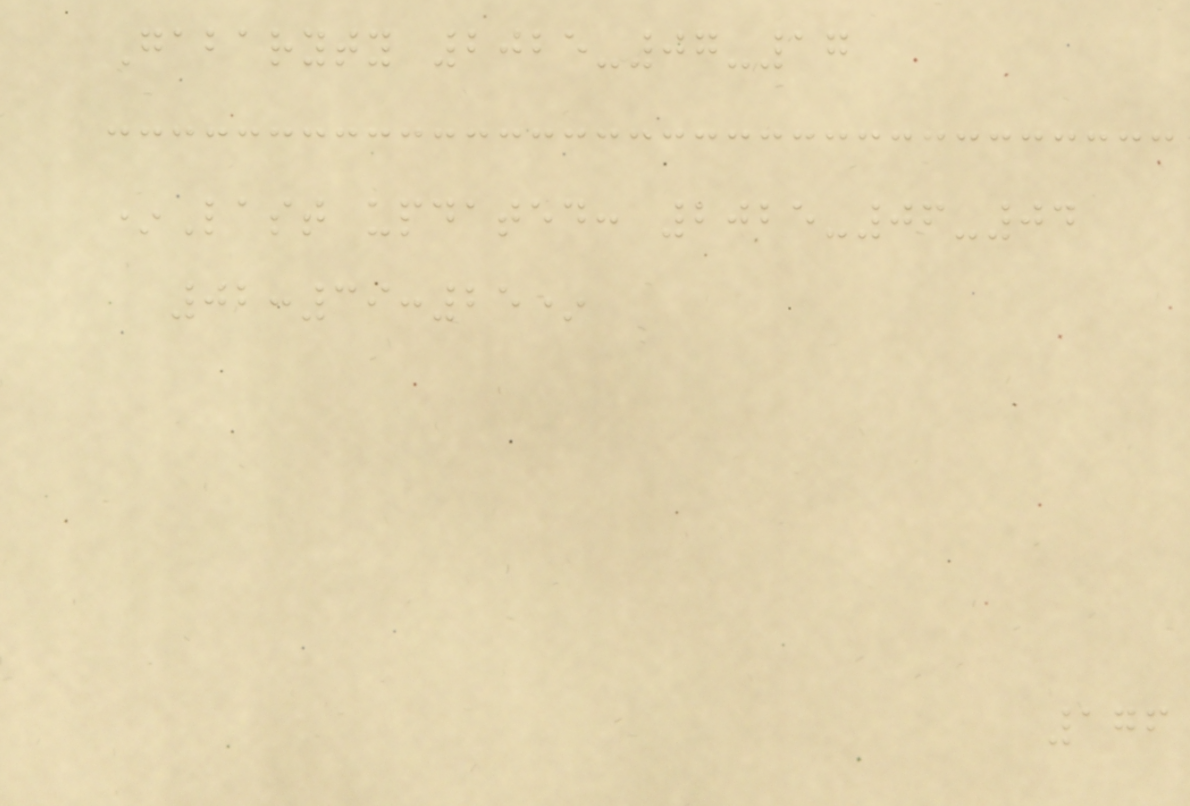Gabaryty 2025-07-17
*Last updated: 2025-06-04
02:39:25*
176
